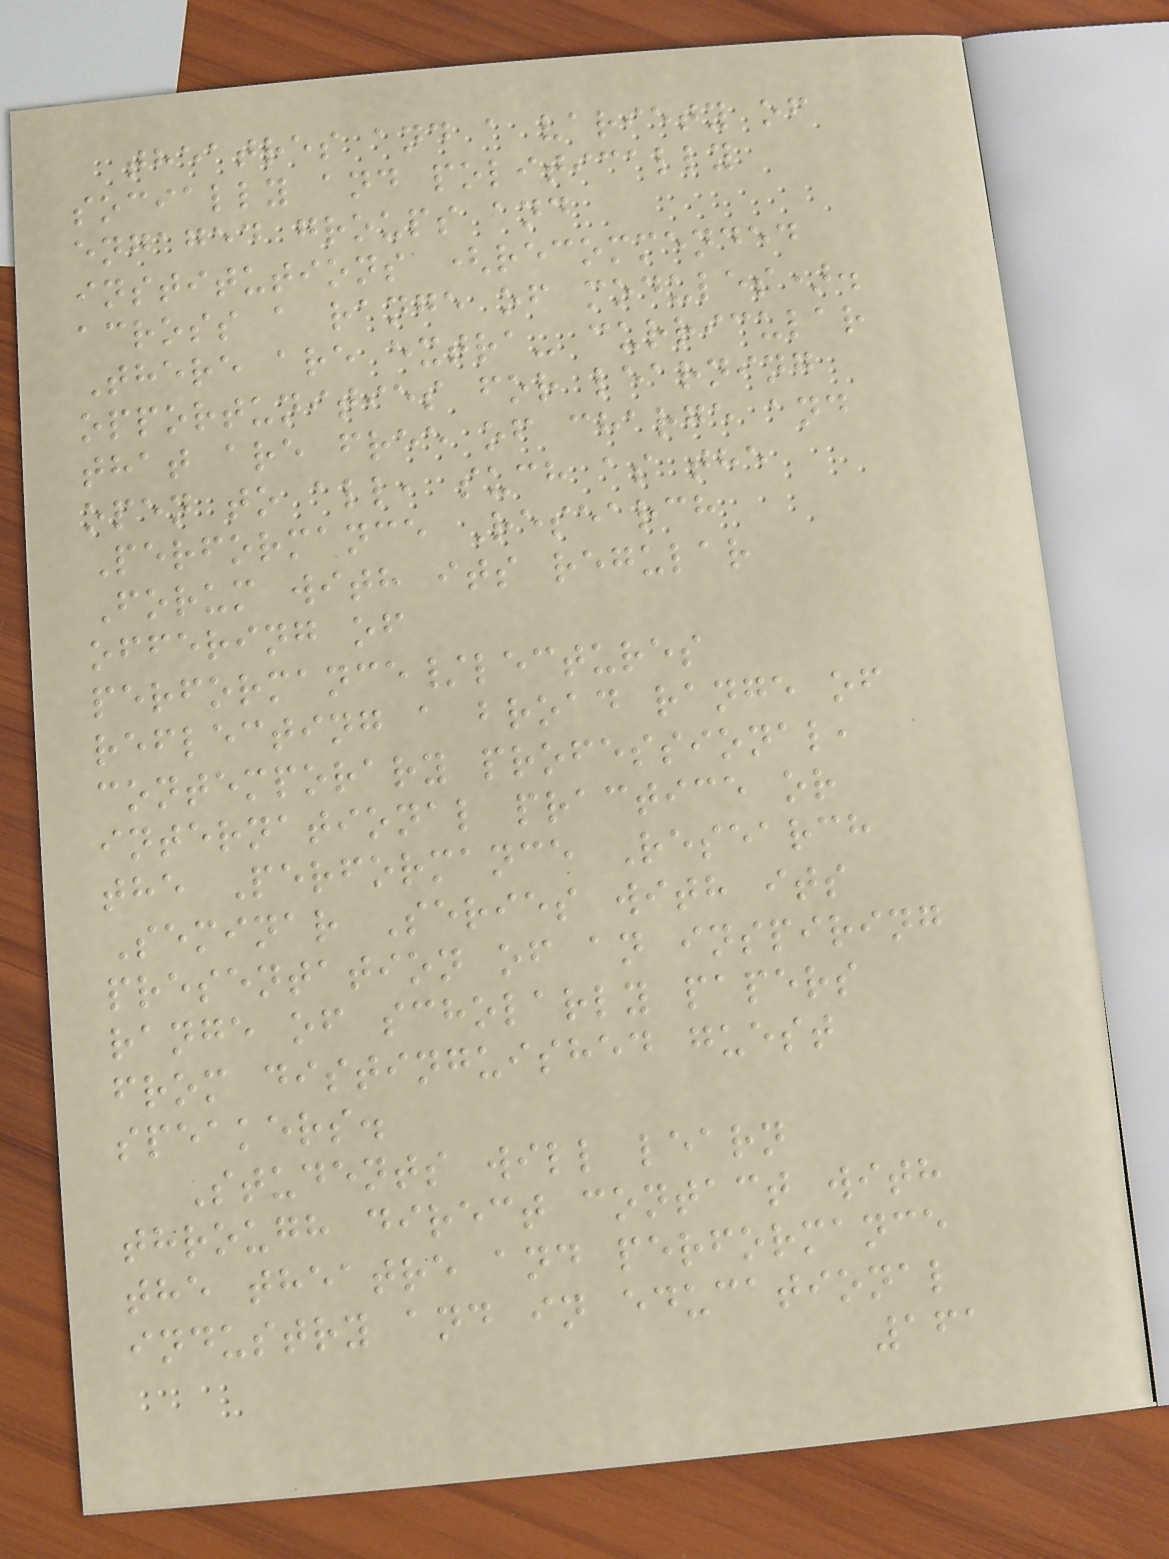theatres and a variety of
socially and politically
engaged groups and
institutions (recommended
across a range of modules).
There are extra- curricular
opportunities for learning
that are free of charge and
open to all, such as the
Performance Research
Forum with its regular
offering of
performance/lectures
reflecting a broad range of
contemporary professional,
international practice or
the Performance Research
Seminar Series with its
presentation of an inspiring
range of scholarly papers
from distinguished guest
speakers.
Students will learn
through direct contact with
the theatre and performance
industry and in educational
161
